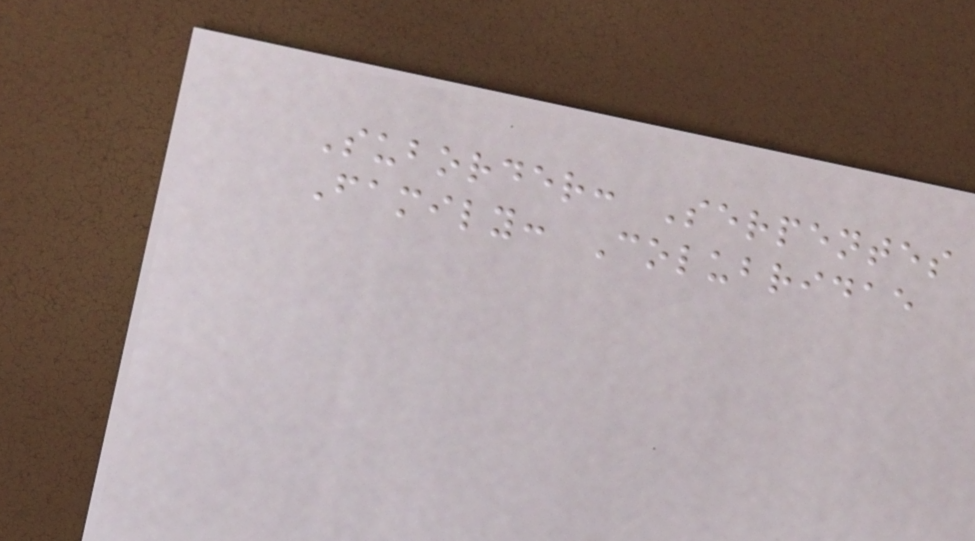Suborder: Serpentes
Family: Colubridae
